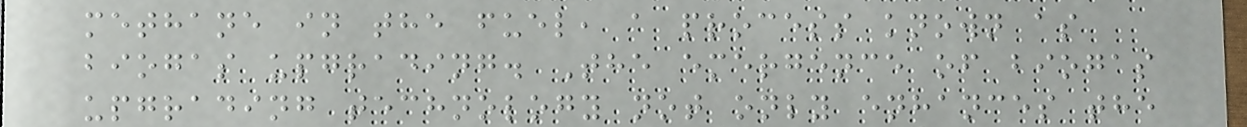methane in the fuel, a process known as
biogas upgrading. The emergence of biogas
upgrading technology not only enhances the
